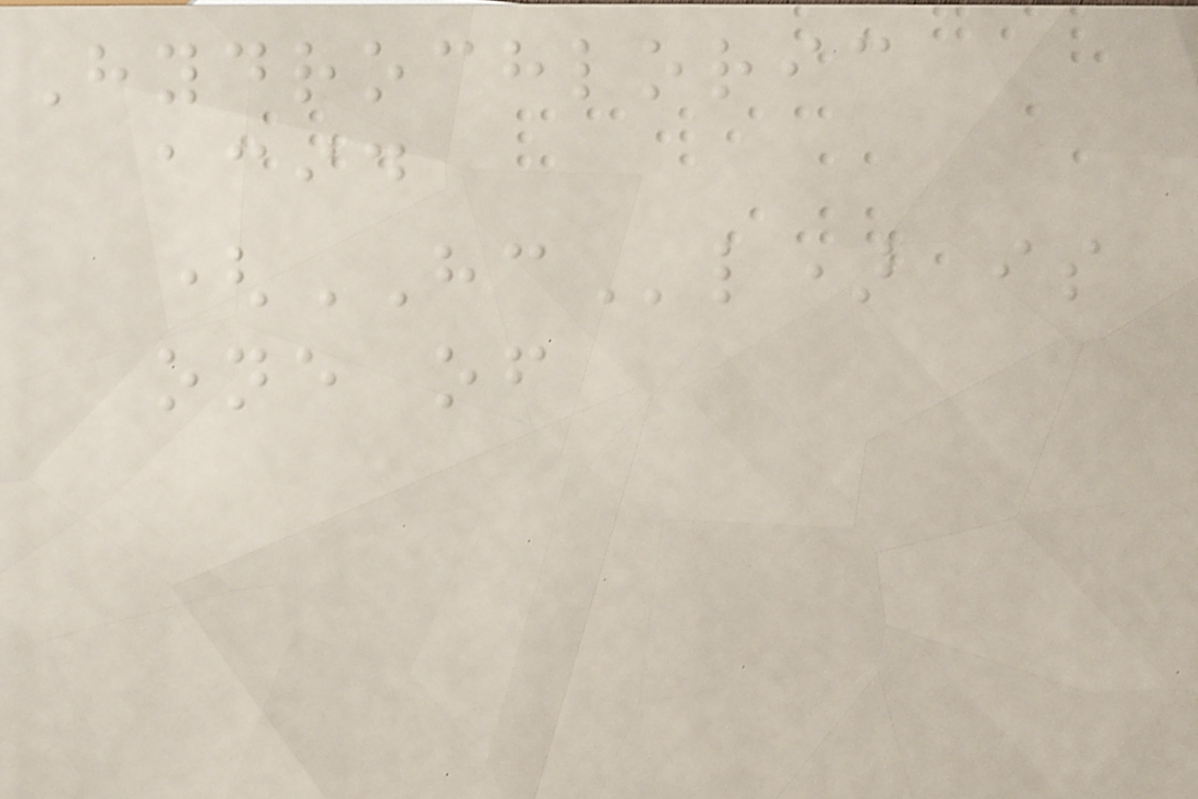Hydrochloric
acid
(HCl) is
one of
